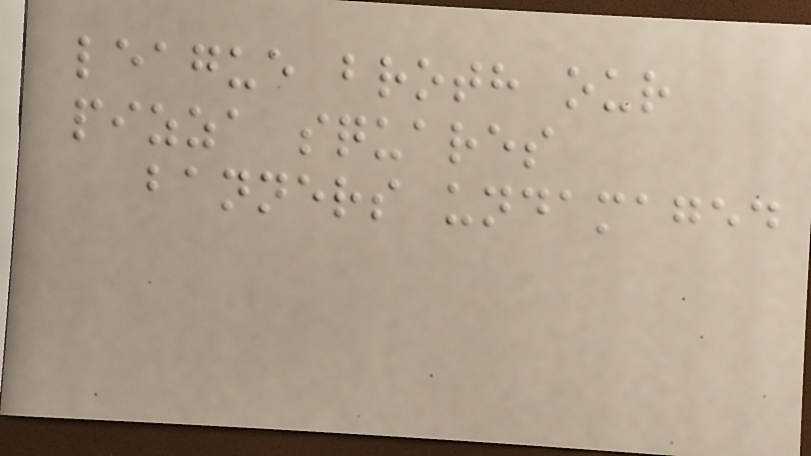league broth our
pizza squares
banners undamaged
